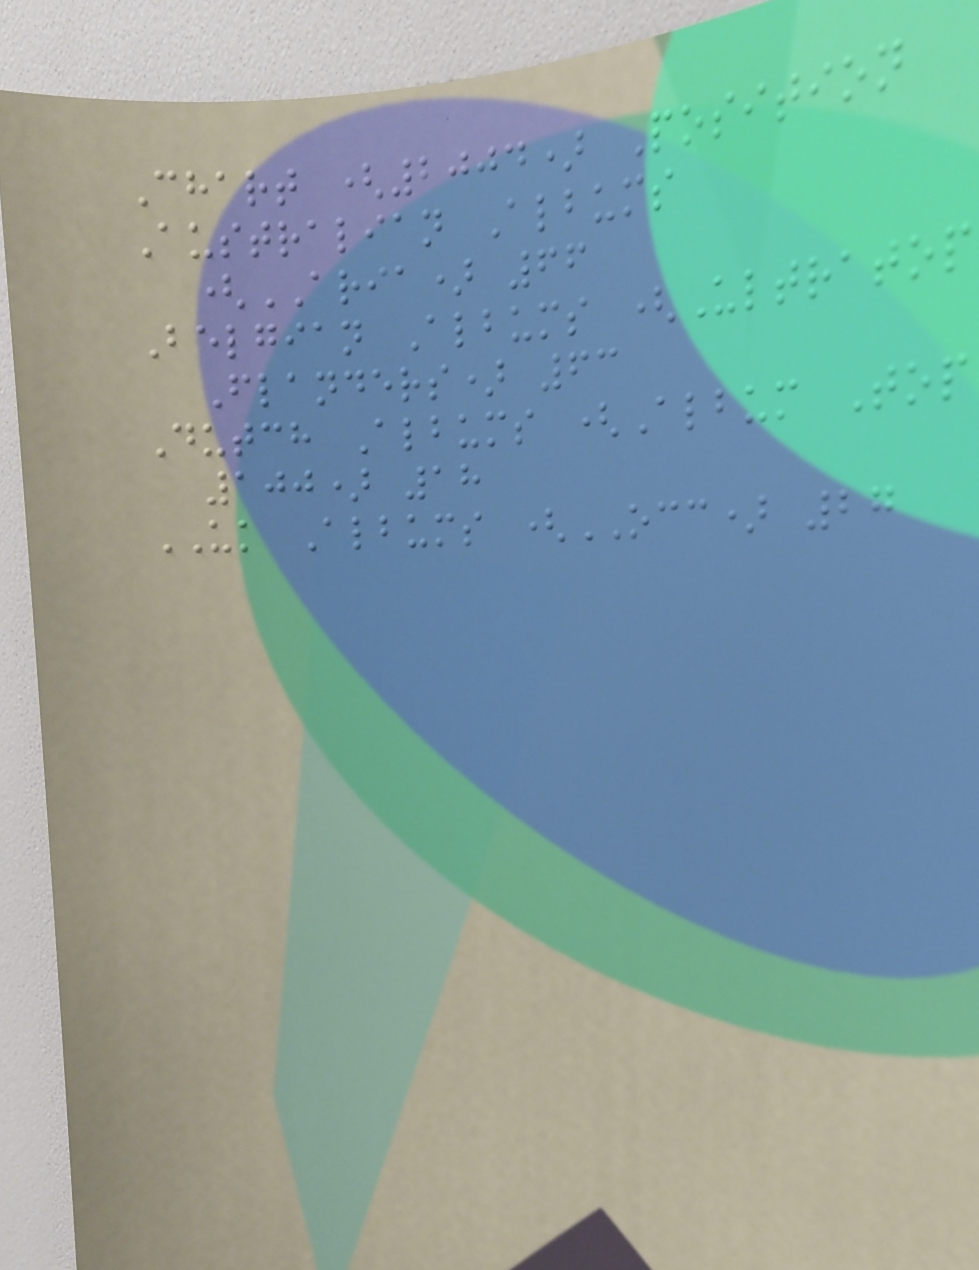Chart (2004) Position
Australian Albums
(ARIA) 66
Belgian Albums (Ultratop
Flanders) 63
Dutch Albums (Album Top
100) 18
UK Albums (OCC) 27
